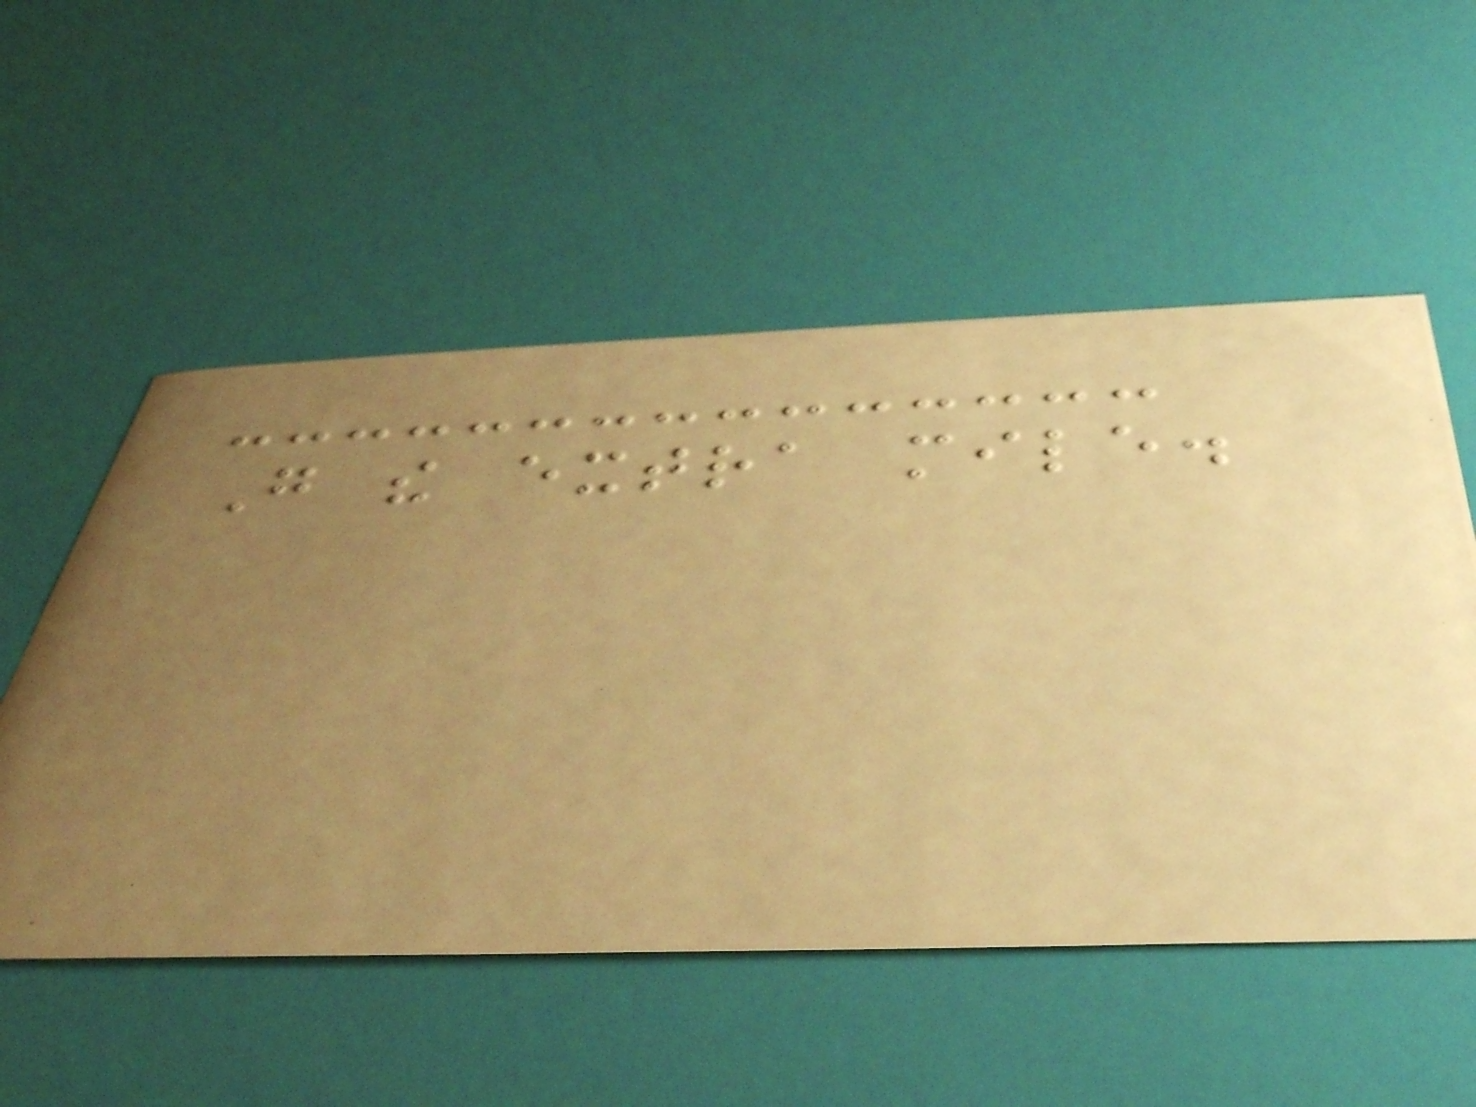Go the extra mile.
